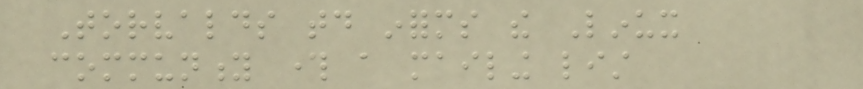Torvalds today informs the Linux
community through a mailing list
